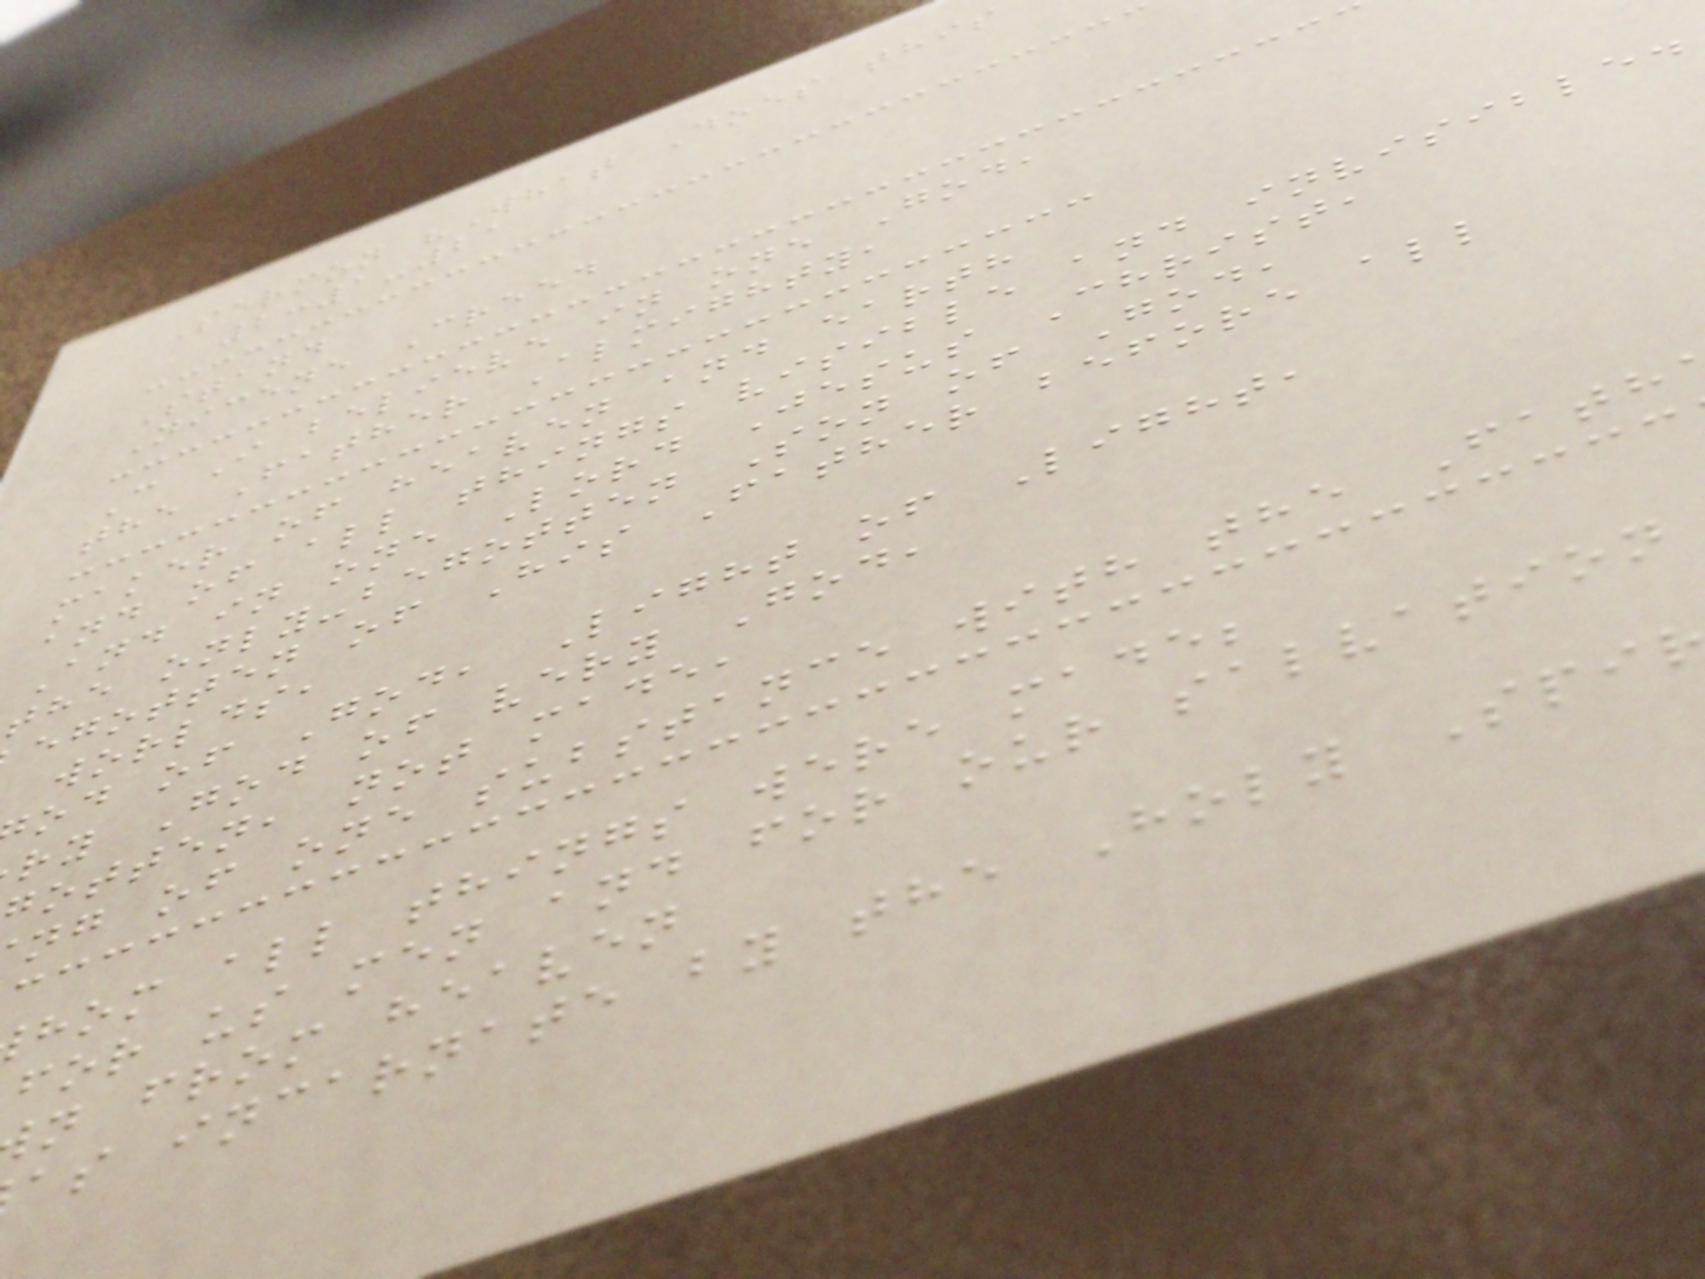Sermon "What Does this
2:1-21
Stand
Nicene Creed
C I believe in one God,
the Father Almighty,
maker of heaven and earth
and of all things visible and invisible.
And in one Lord Jesus Christ,
the only-begotten Son of God,
egotten of His Father before all
worlds,
od of God, Light of Light,
ry God of very God,
otten, not made,
ng of one substance with the Fath
hom all things were made;
for us men and for our salvation
n from heaven
as incarnate by the Holy Spi
